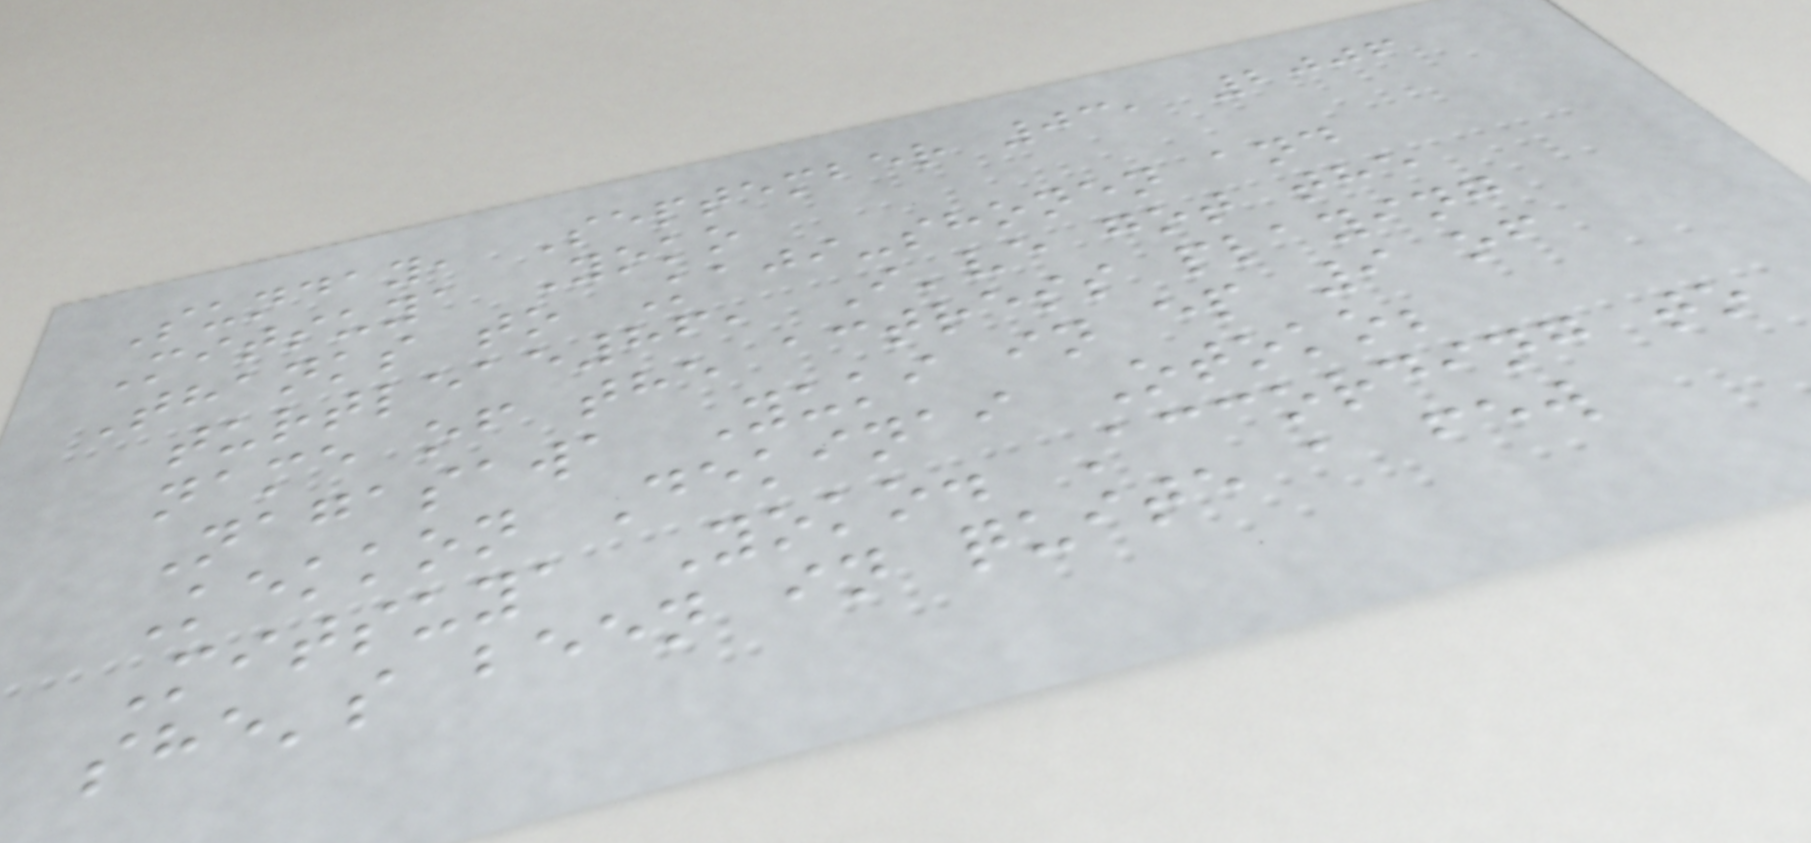Sunday, September 03, 2006
Mitsuya Yoko
Thanks to Kaji-shonen and
turtleae86, I've got the
name of the actress playing
Nagasawa Yuki in ep 9 of
Kekkon Dekinai Otoko;
Mitsuya Yoko. According to
she's been in quite a few
